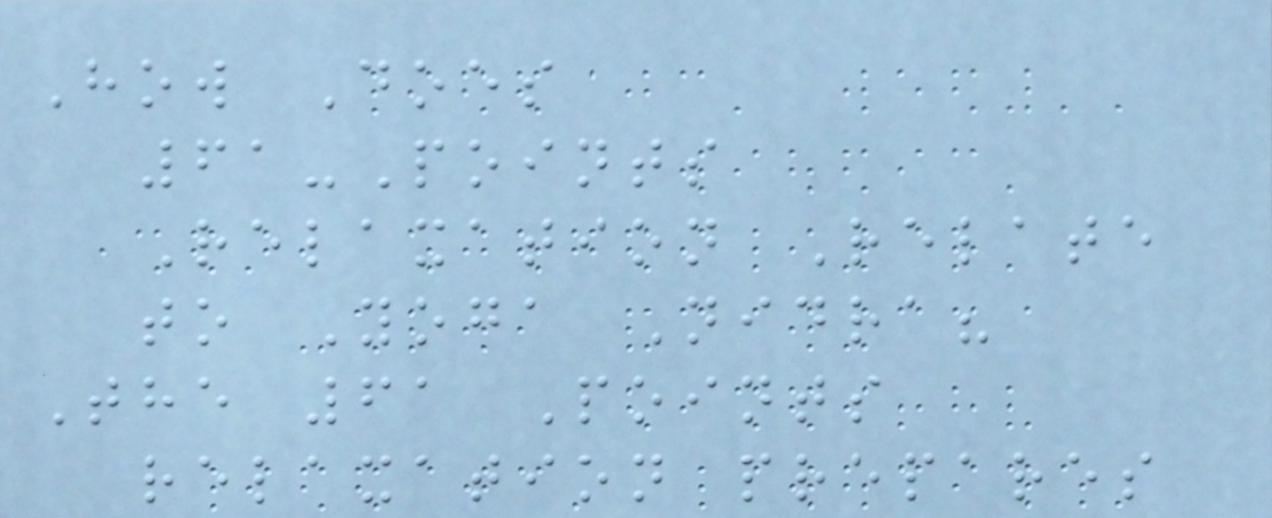How Does
61-Points
Relaxation Relate
to Yoga Nidra?
The 61 Points
relaxation prepares
